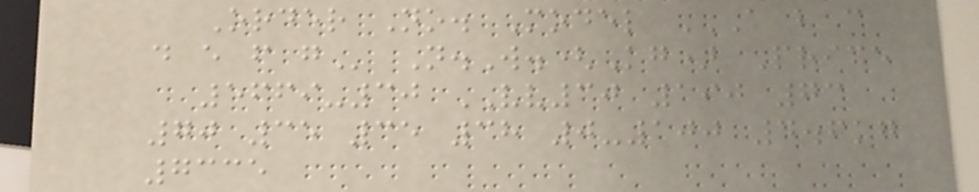Order No. Model A B C
D E F G N.W.(Kg) Price
5669-30 VV30 190 73
70 35 35 38 0-100 4.6kg
7335
